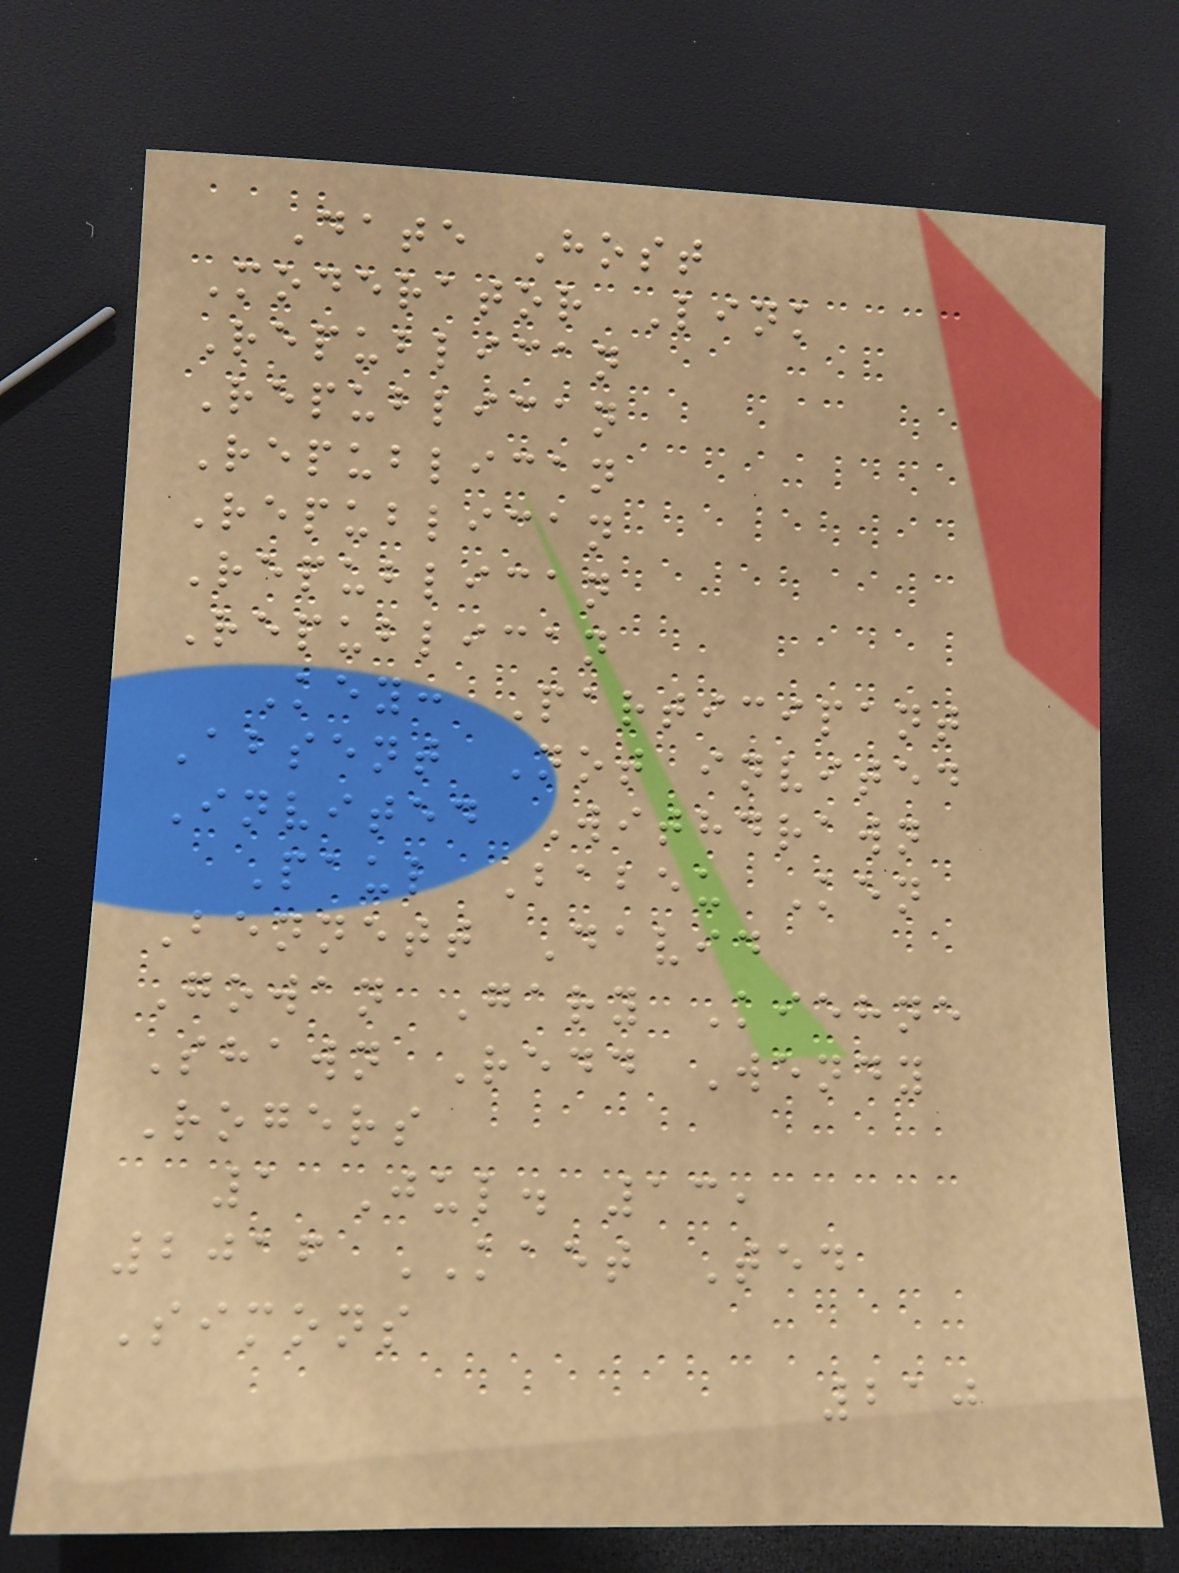Date Host
Moderator Link
Republican
Republican
Republican
Republican
Republican
Republican
Key: Participant
Absent Not invited
Invited Withdrawn
Paul Babeu Ken
Bennett David
Gowan Gary Kiehne
Shawn Redd Wendy
Rogers
1 Jul. 13,
2016 KAET Ted
Simons
210
